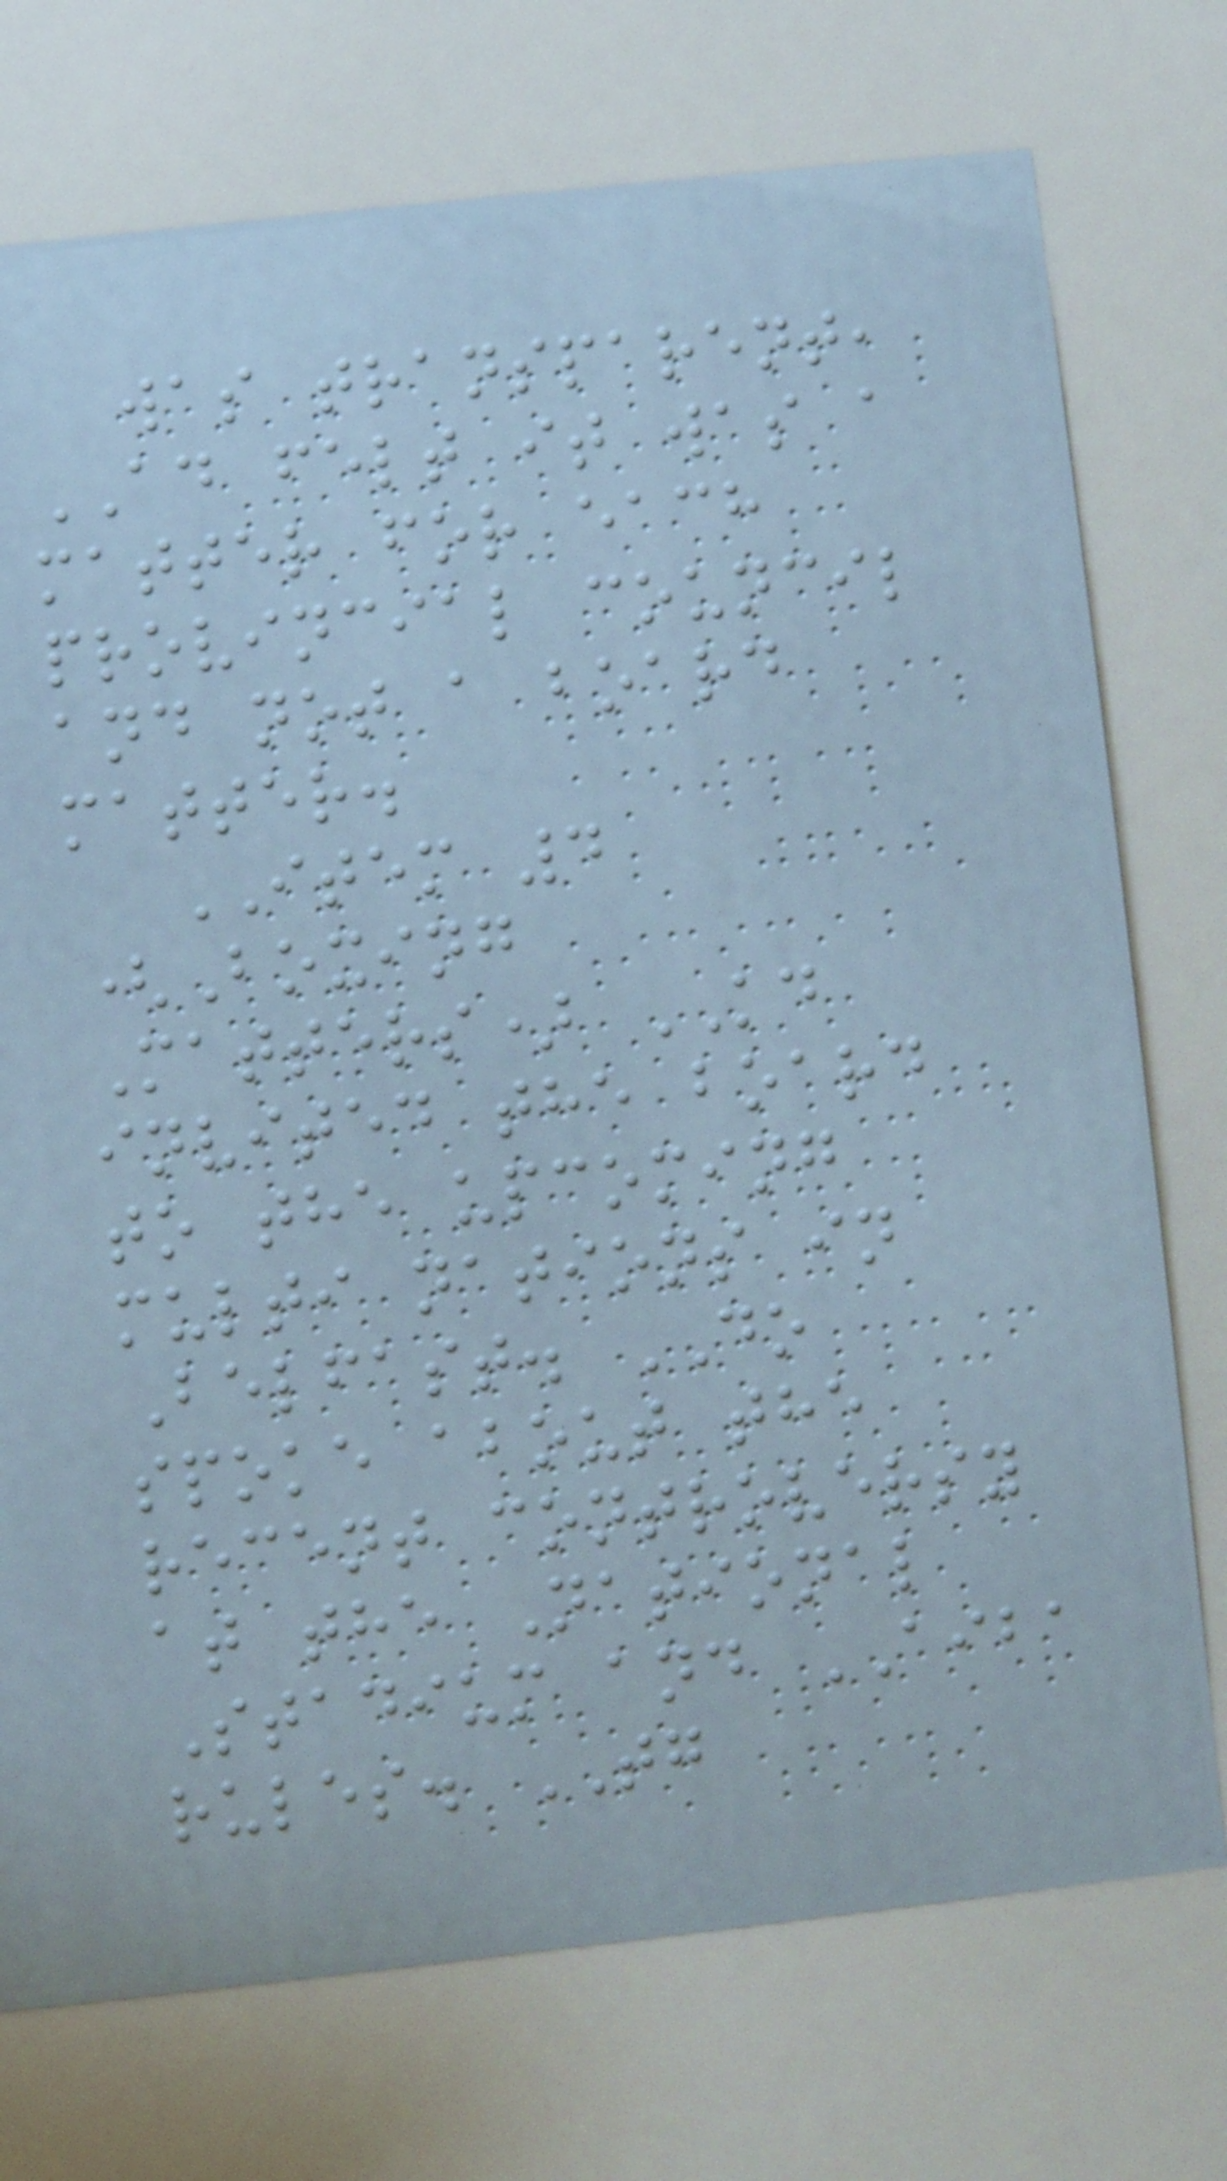was transparent,
AD felt it was a
matter for each
provincial council
and not a board
matter.
ITEM 4
(Boxing
Matters) KD
invited the board
to the upcoming
multi nations in
Belfast. DO
spoke about the
recent controversy
at the National
Stadium and AIBA
rules. TG
